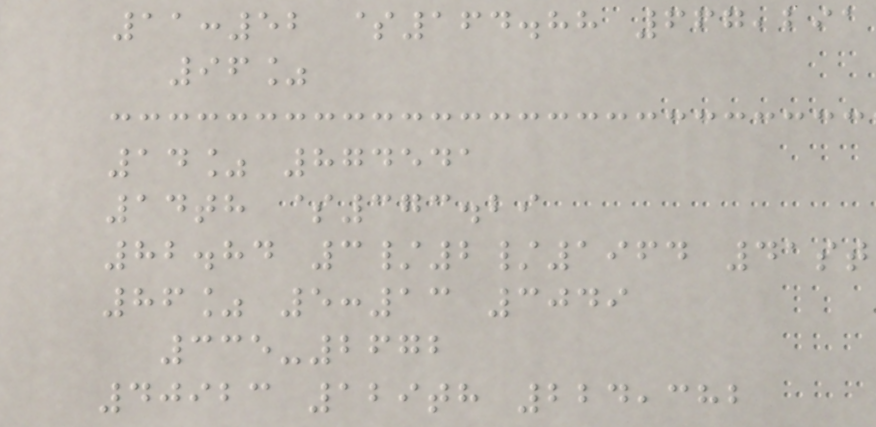11:52 $164.88 667,291
96%
14% 874541
14th $373.29
82.84 3/2/1964 41st
86% 5:13 3049
335-2672
40923 129th 224,382
